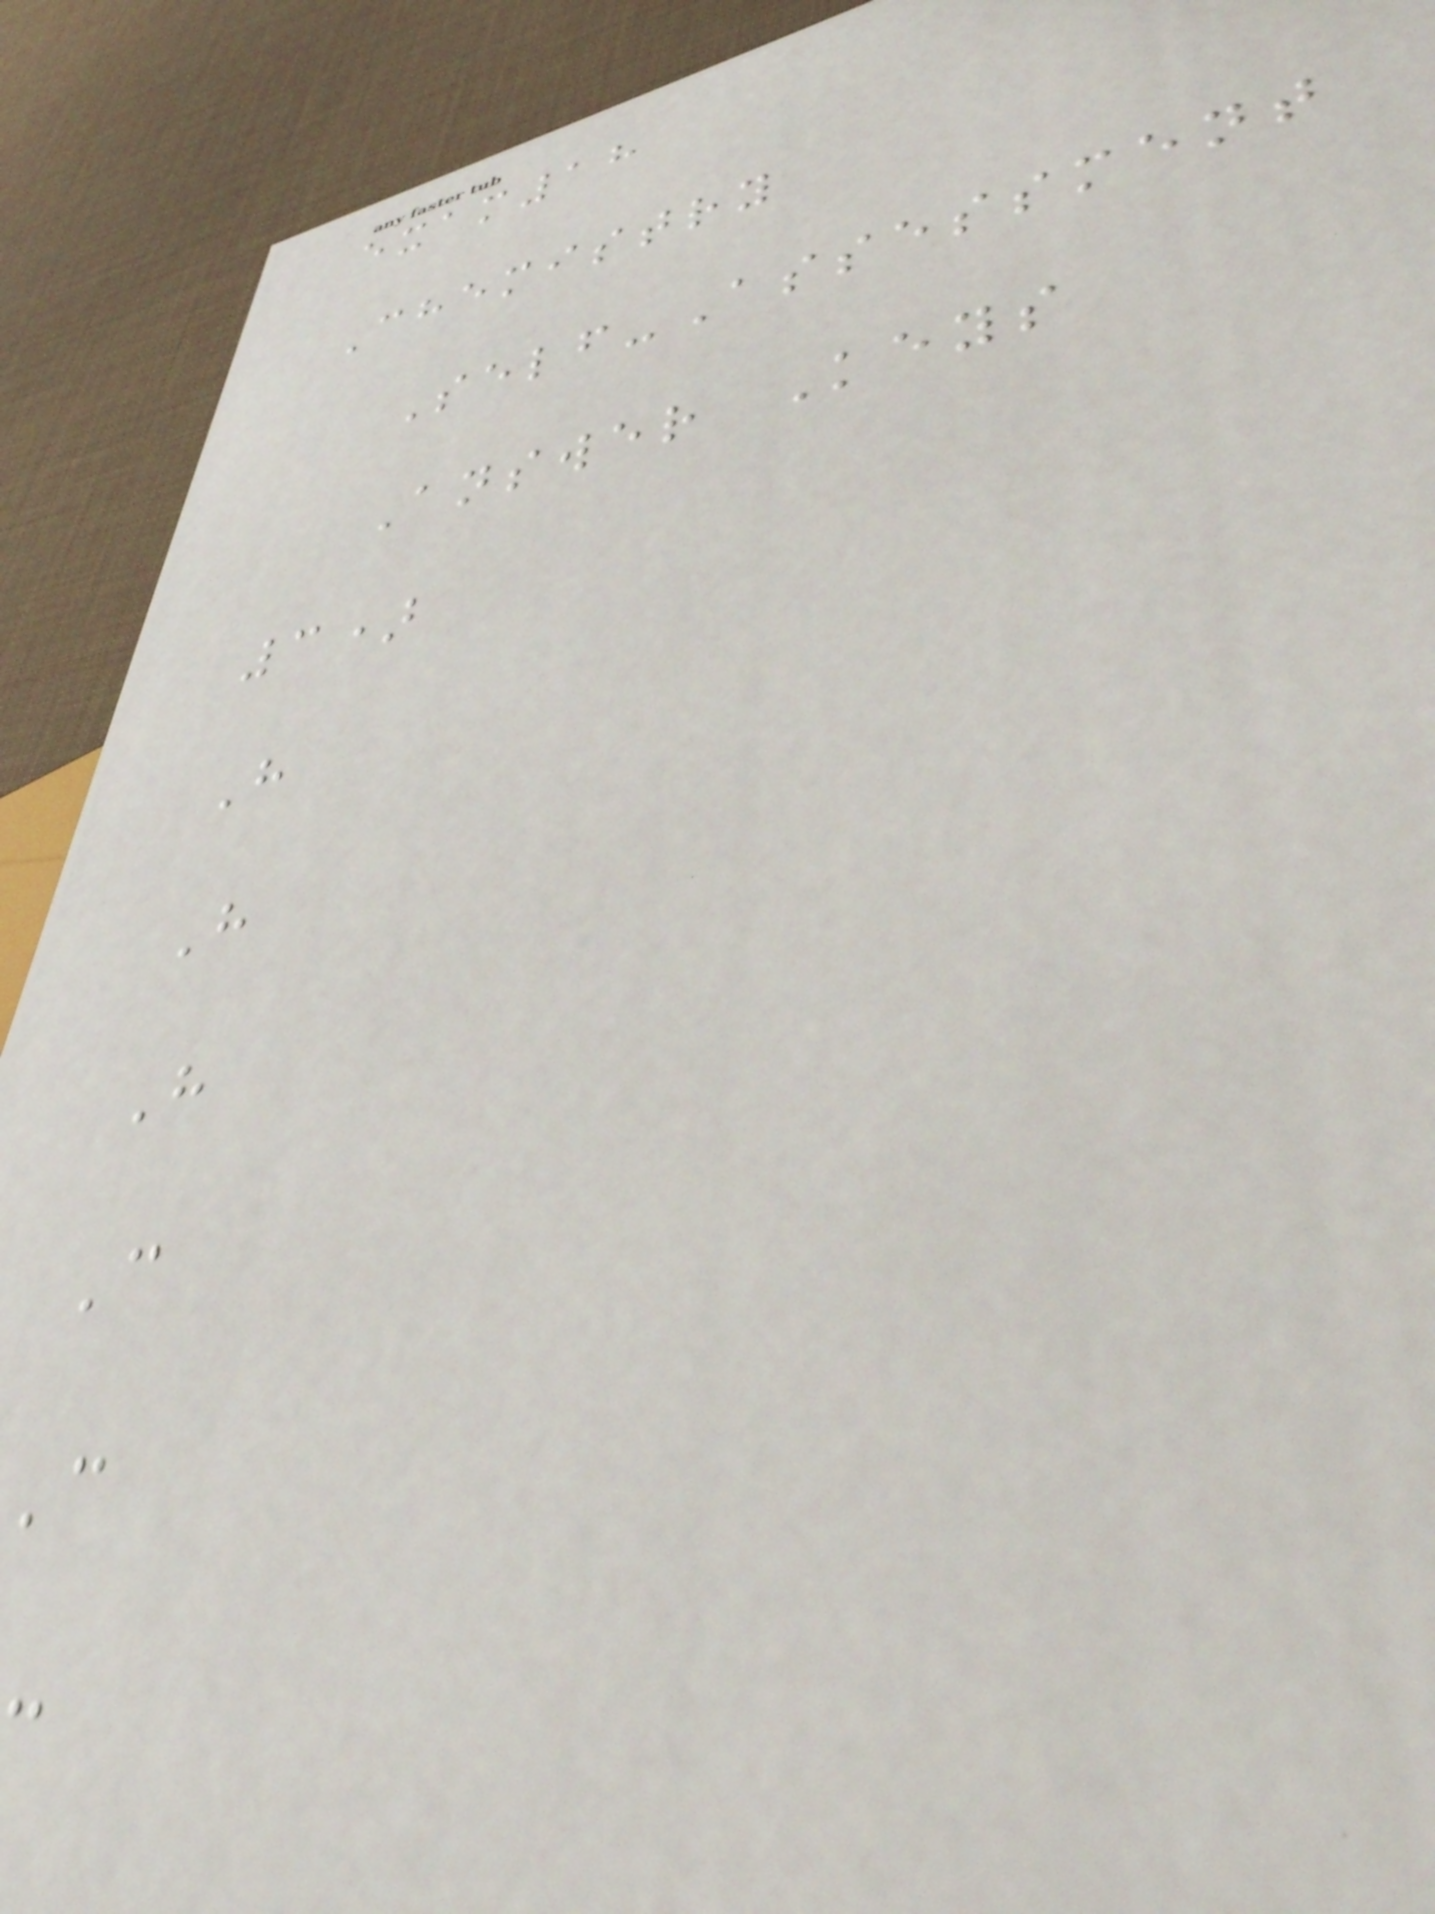exam18
Chemistry
Self-Assessment
Answer Keys
3)
H
H
H
C
